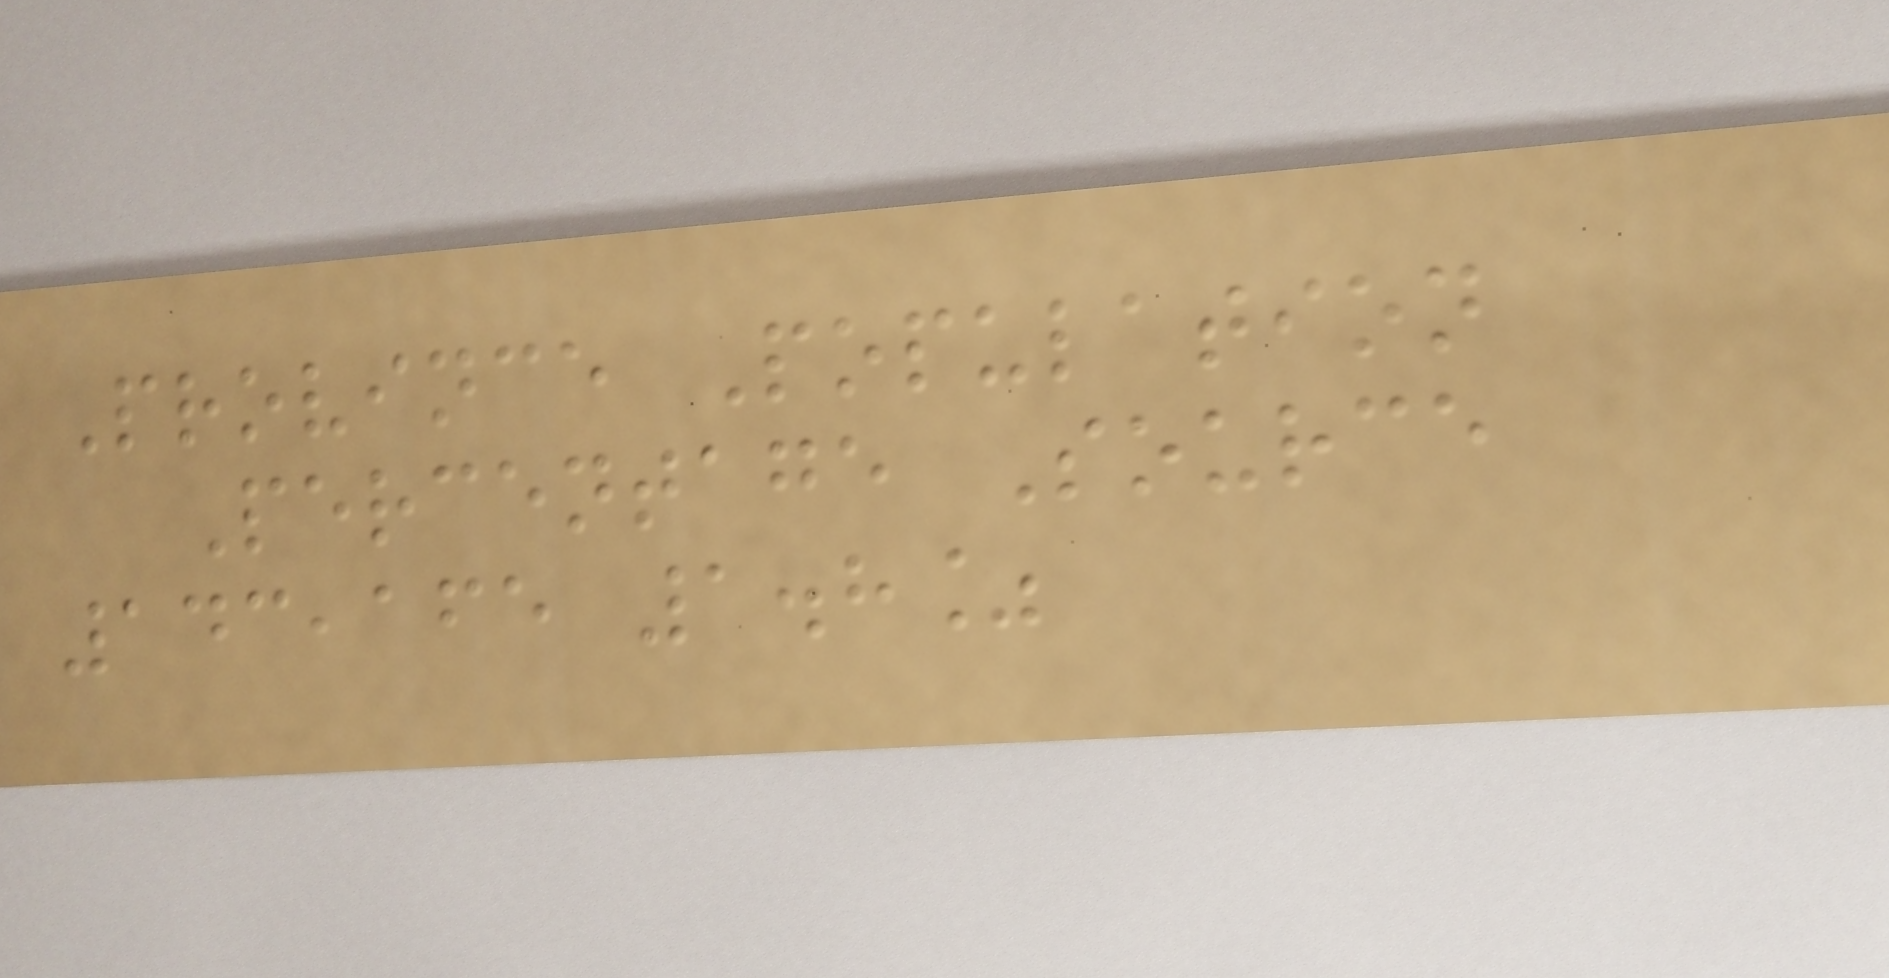Province Population
Percentage Source
143,165 1.8%
